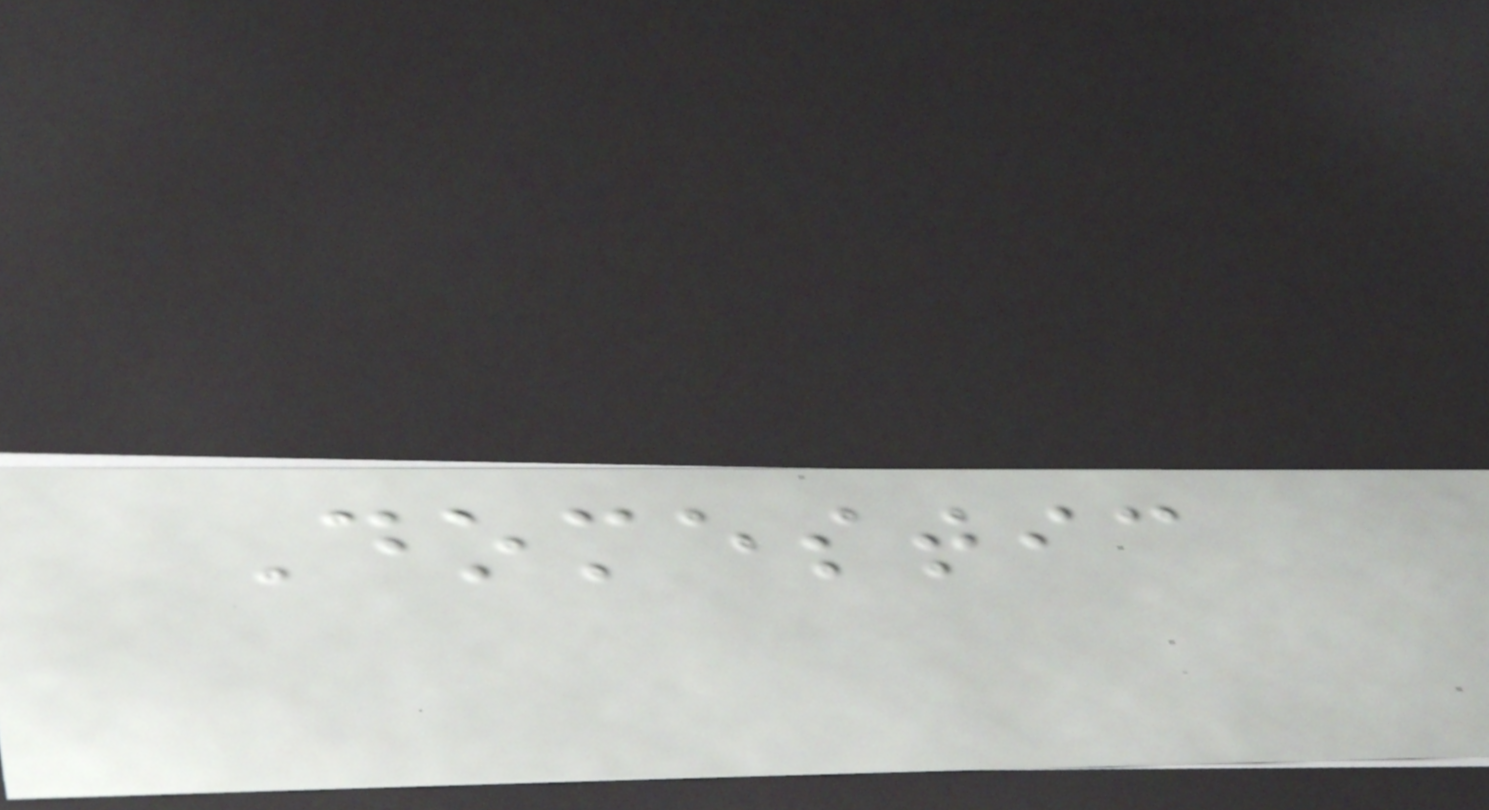Domestic
